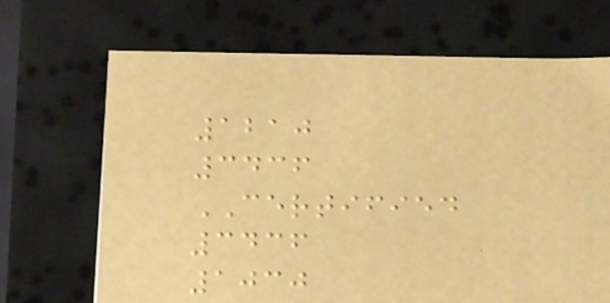1210
3436
CERTIFIED
3436
1030
